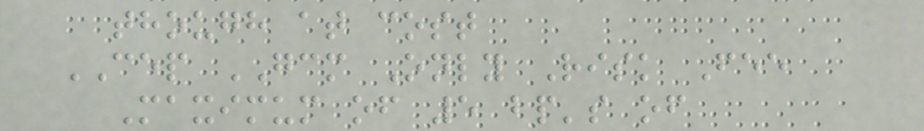though at cost
CEP GCM Only Risk Fee
Maximum of 5 bp's of
